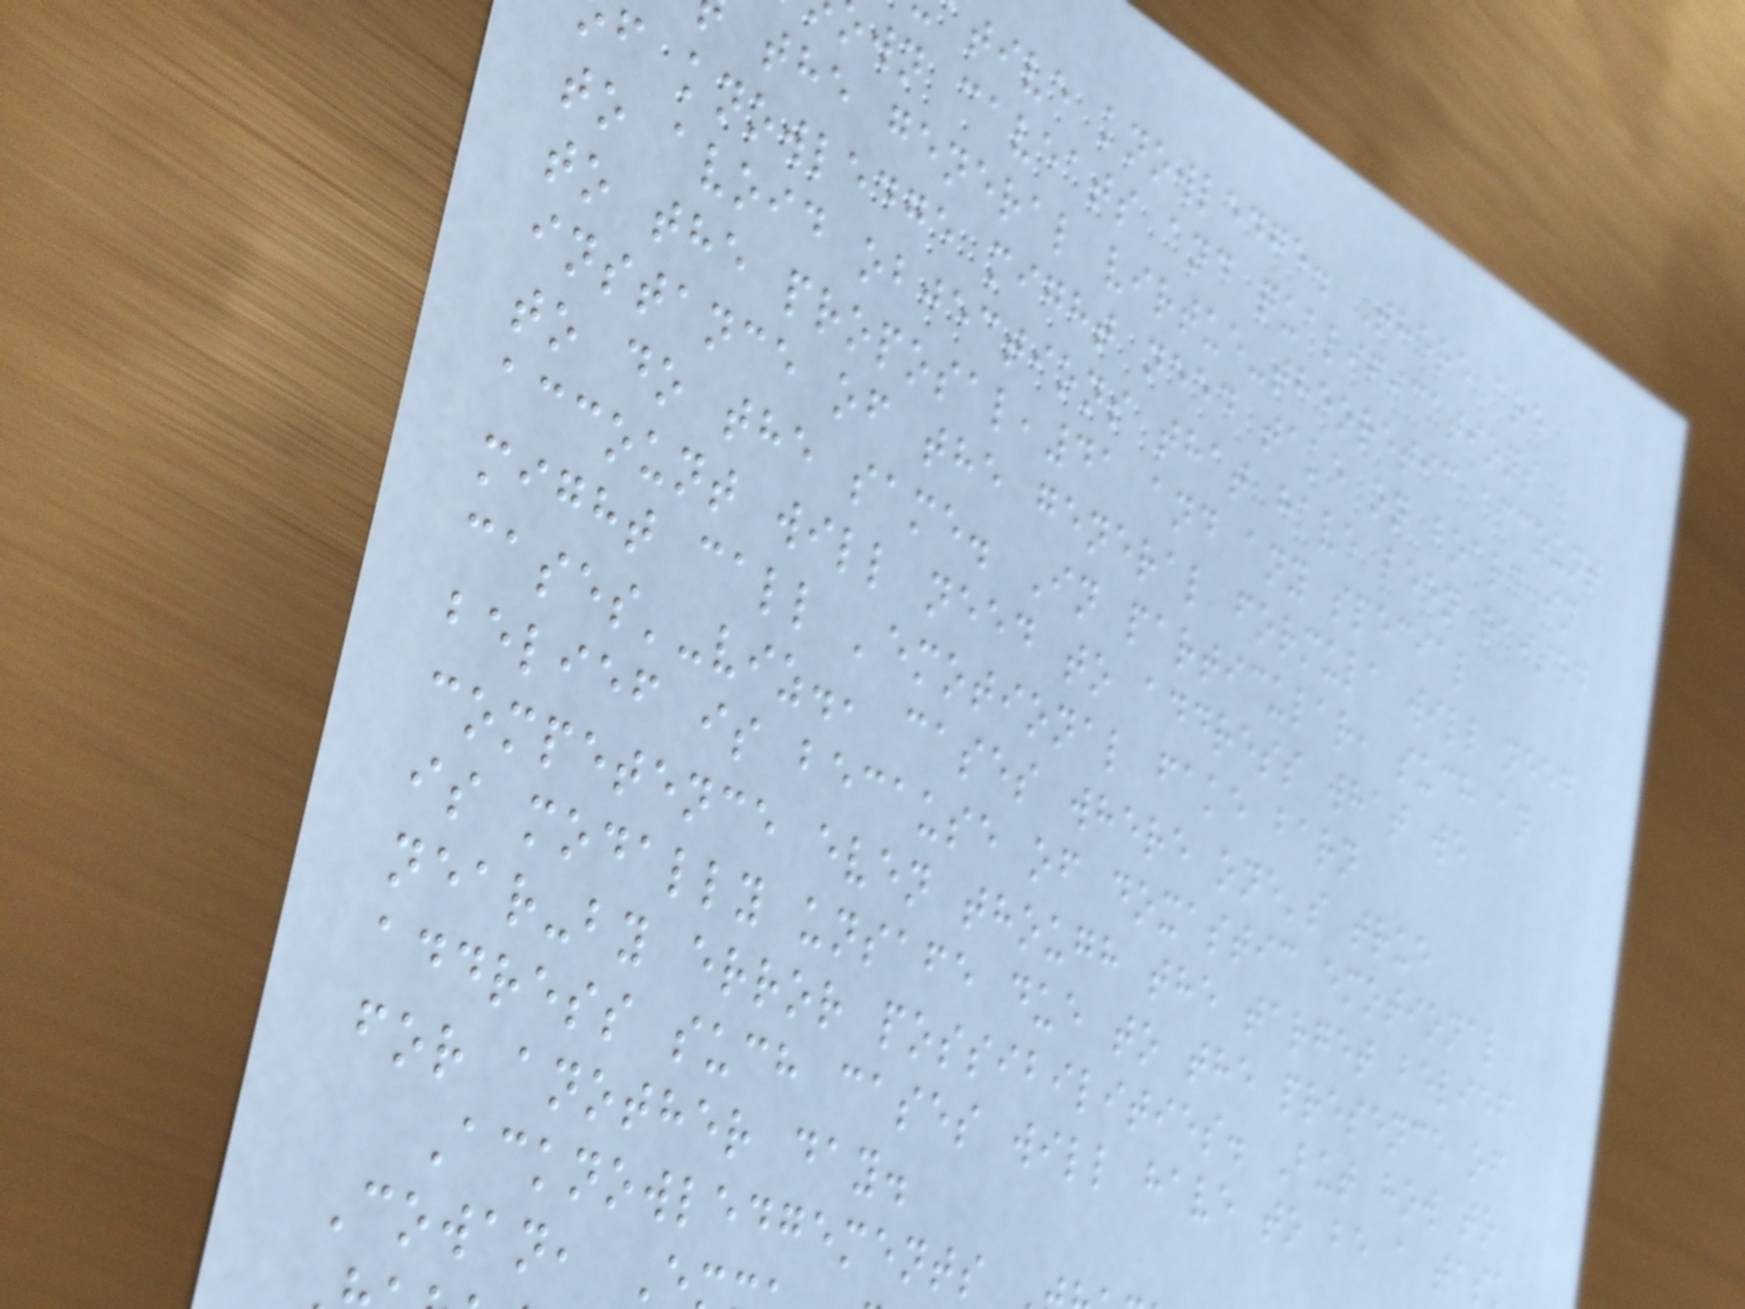tive knowledge. There are
wn caveats and qualifications
the general virtue-theoretic account
f knowledge might need take on board in
to avoid objections that have been raised
to the proposal,41 and any special
instance of the general formula will need
to do the same. In particular, such an
account will need to address what we
might call 'emotional fake barn
cases'-viz., cases where one's true
belief is because of doxastic emotional
competence even though the target belief
is modally unsafe due to the presence of
near-by error possibilities. But how to
address such cases will have to be a tas
for another day.
Acknowledgements
Cowan, E
